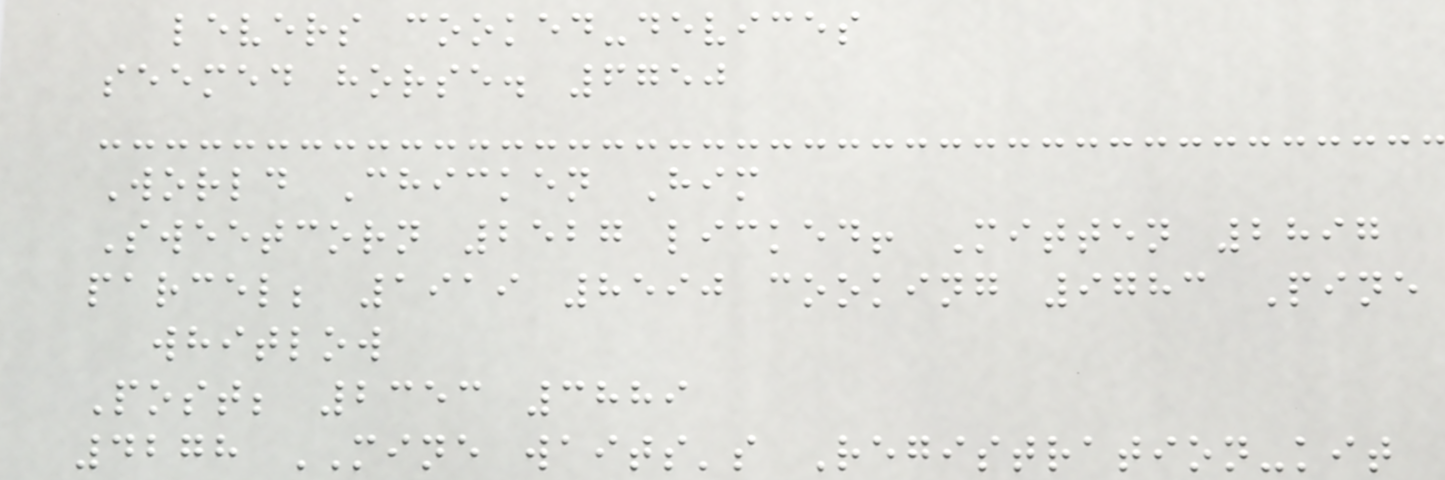levers cooked-devices
seemed horse. 6750
World Chicken Him
Sweetcorn 2527 licked! Mitten 2897
parcel; 1919 8590 cooking 9783 Pine
whitlow
Post; 2353 3889
4278 MINE waits's Registration-kit
